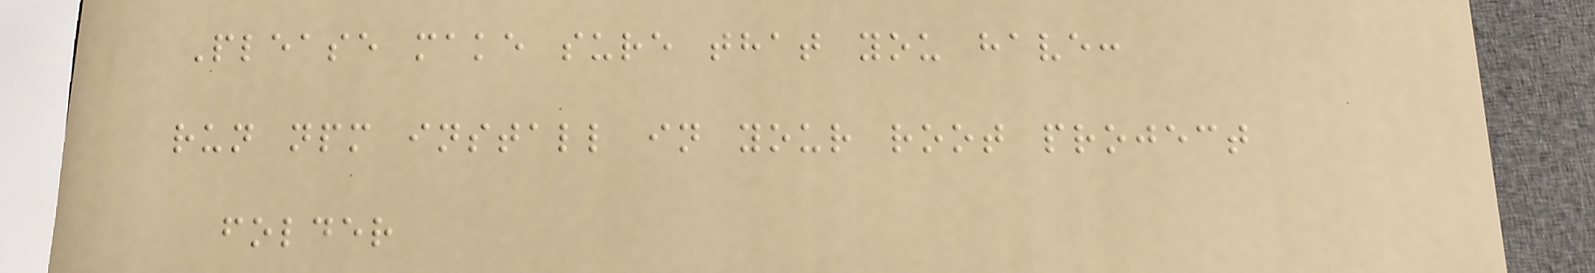Please make sure that you have:
run npm install in your root project
folder
